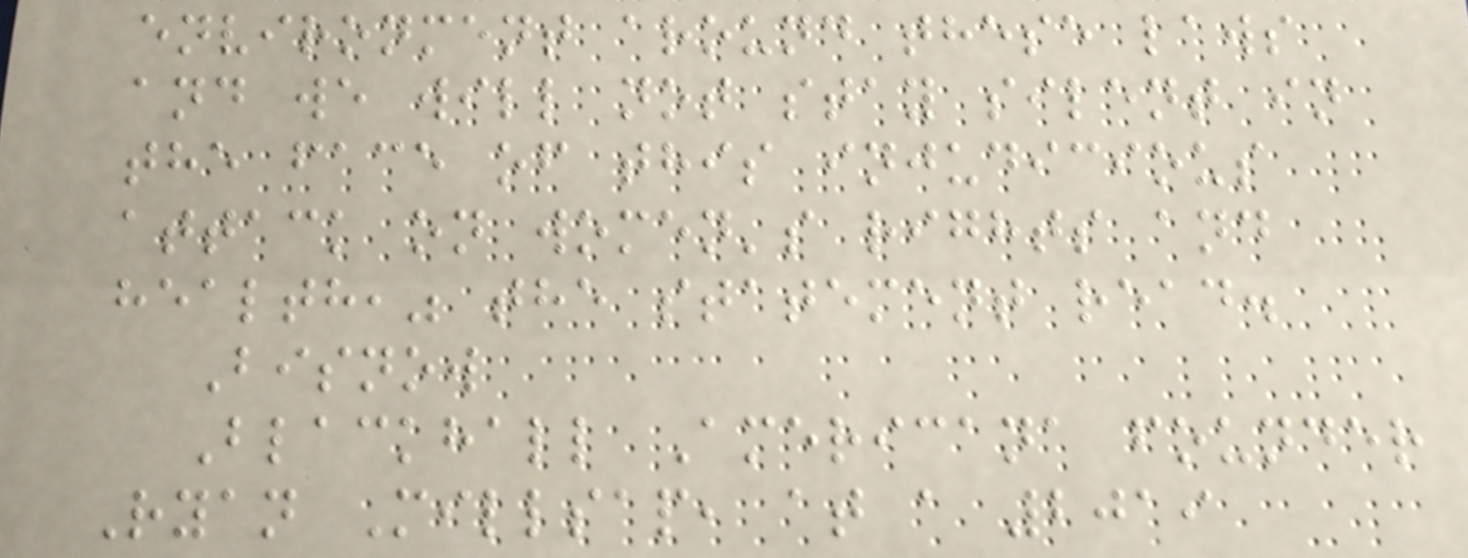environment around these laws
and we will not stay silent in
the face of this injudicious
attack on women's rights and
health," the statement read.
Bisnow
Blackhall Americana founder
Ryan Millsap, at a 2019
